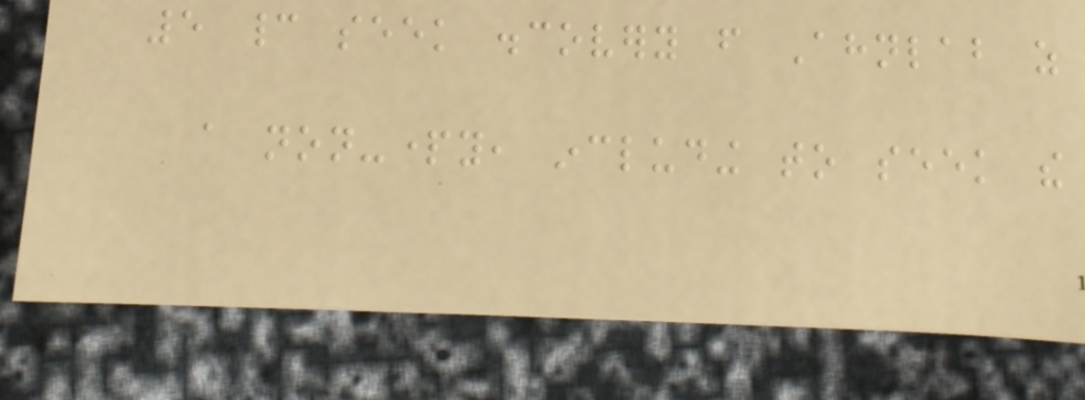5 cannot seek discovery from Ahnlab as
a non-party, including to seek the
